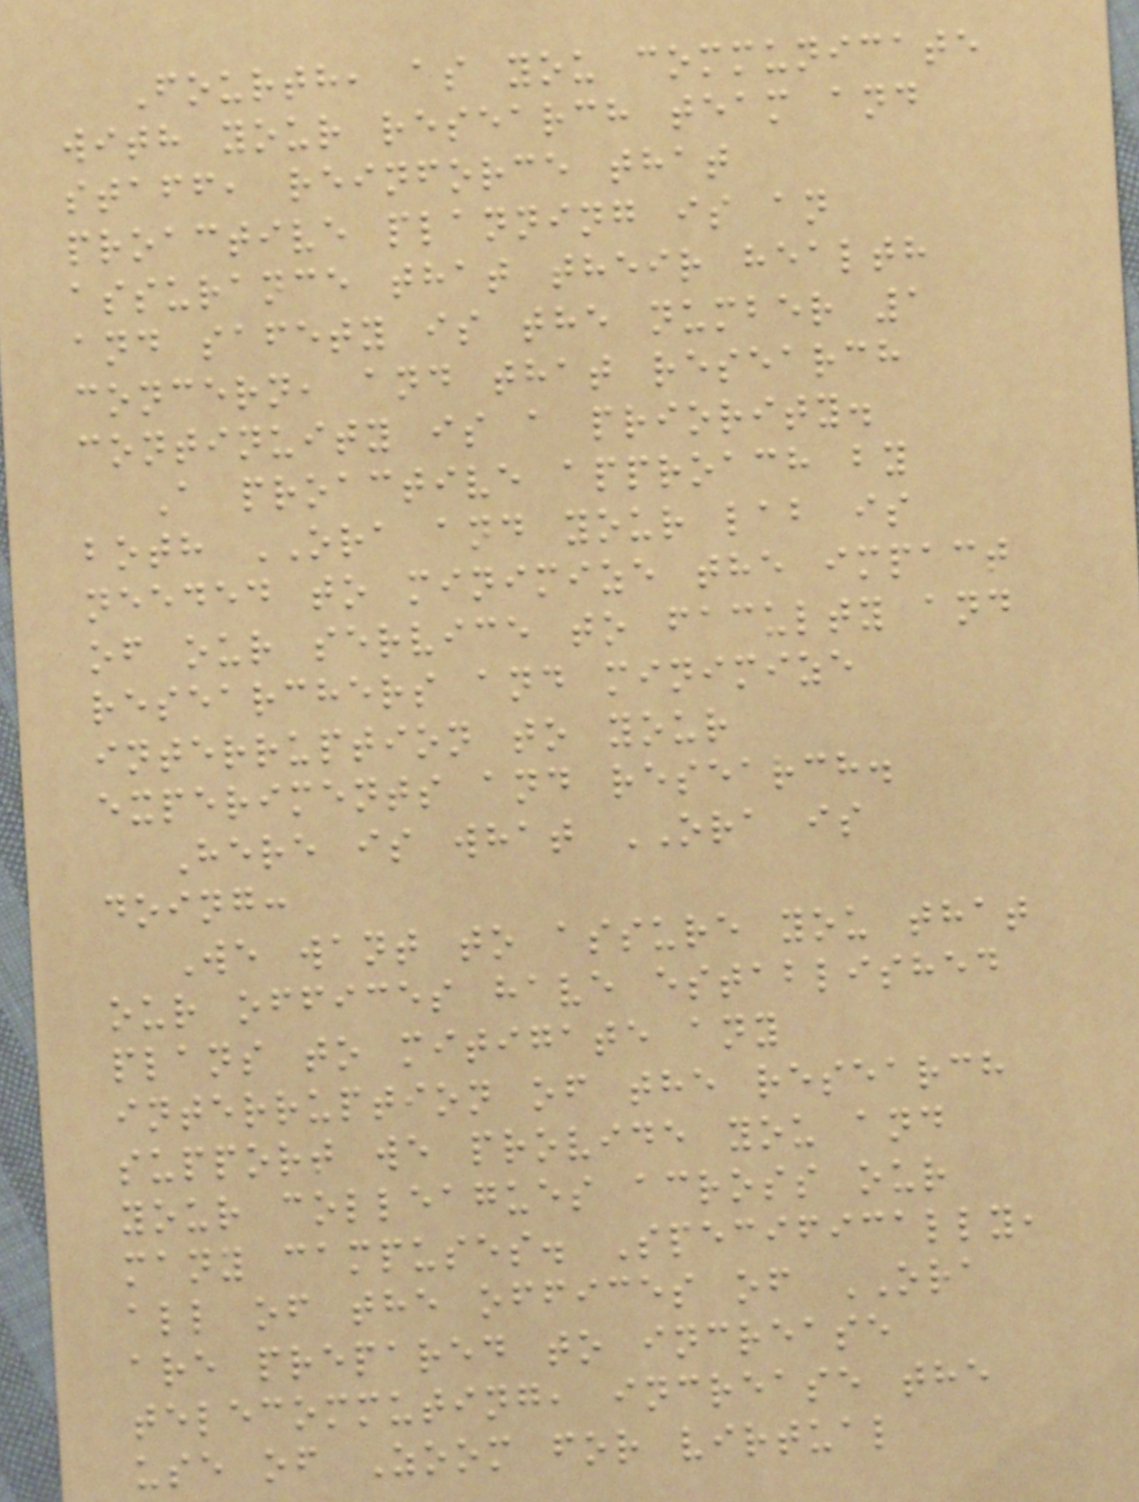Fourth, as you communicate
with your research team and
staff, reinforce that
proactive planning is an
assurance that their health
and safety is the number 1
concern, and that research
continuity is a priority.
A proactive approach by
both ORA and your lab is
needed to minimize the impact
of our service to faculty and
researchers and minimize
interruption to your
experiments and research.
Here is what ORA is
doing:
We want to assure you that
our offices have established
plans to mitigate any
interruption of the research
support we provide you and
your colleagues across our
many campuses. Specifically,
all of the offices of ORA
are prepared to increase
telecommuting, increase the
use of Zoom for virtual
